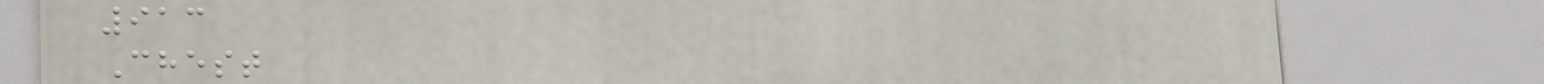913
Chest
